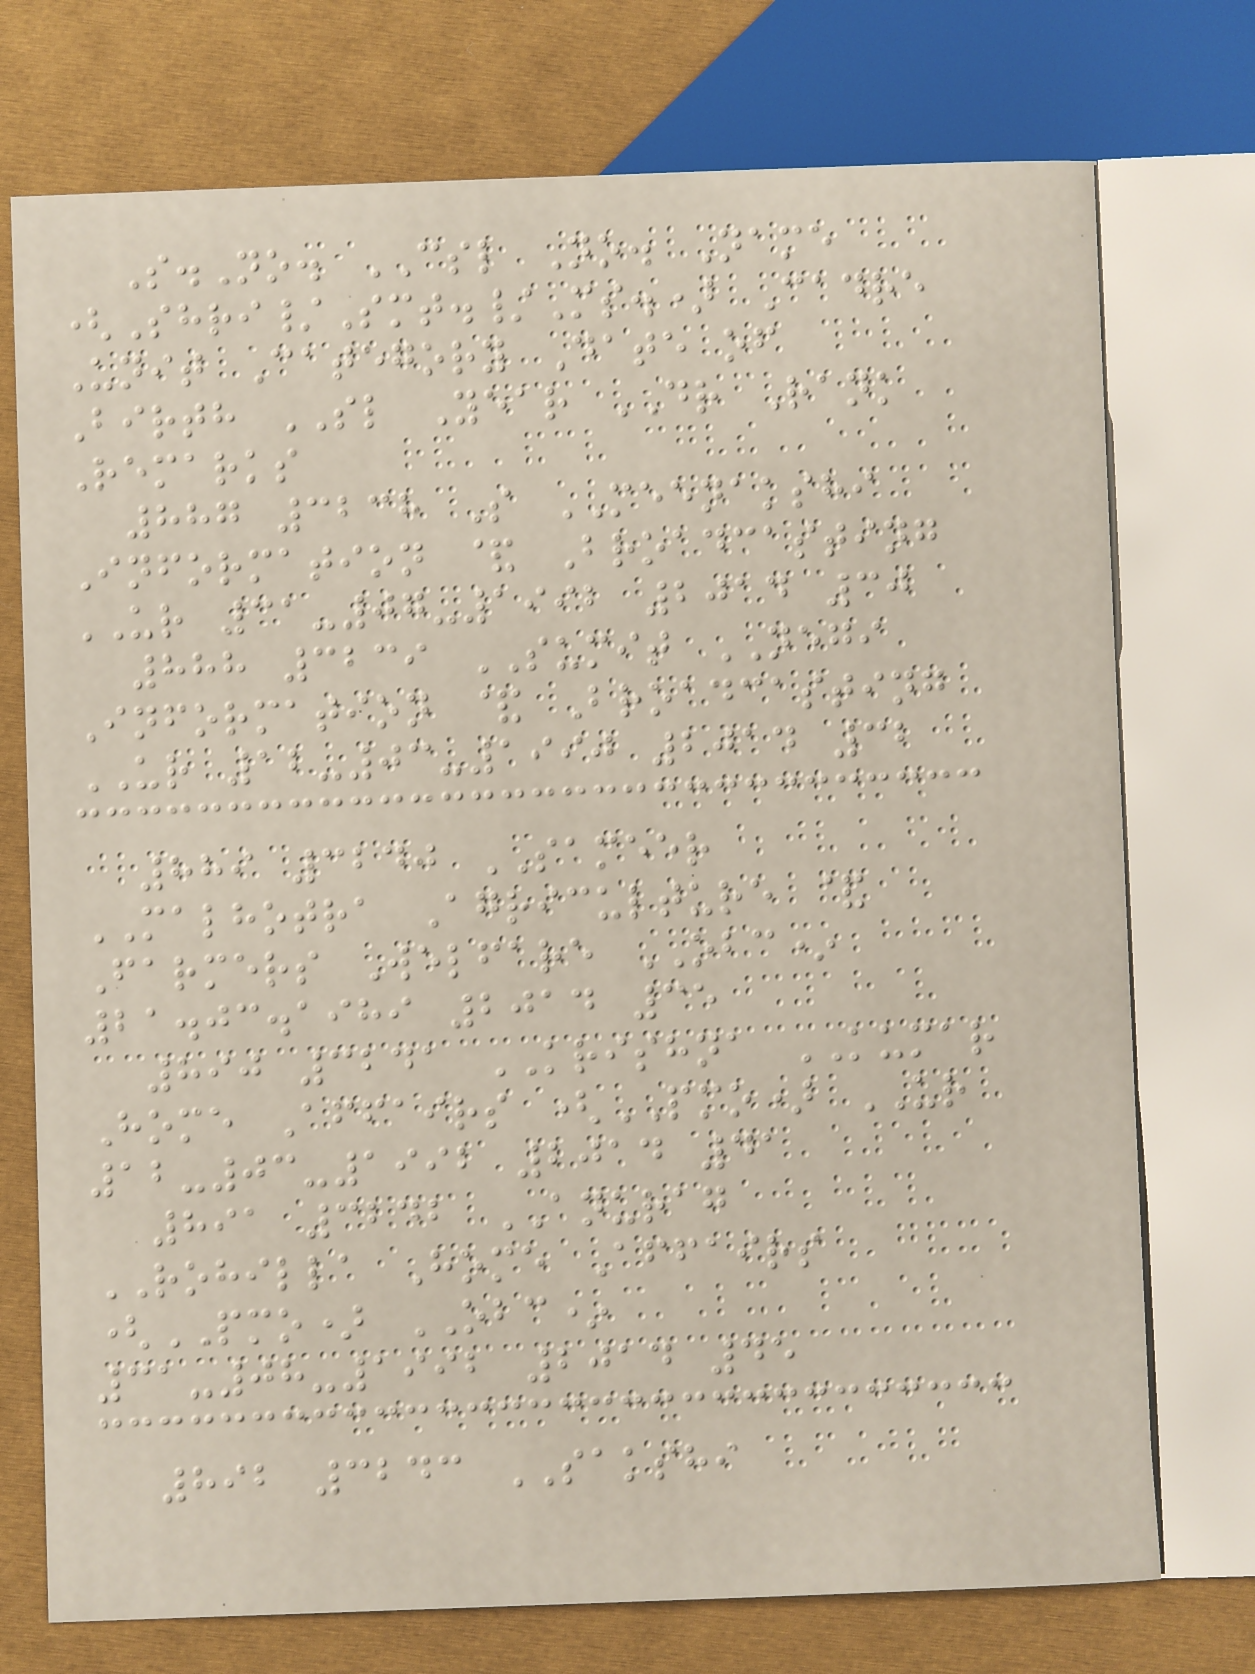S.No. CSL No. Name
(Shri/Smt./Ms.) Cadre
Unit Category Date of
Birth SL Year DR Rank
Remarks
887 3238 S MEENAKSHI
Information & Broadcasting
UR 31-07-1992 2014 30
888 3239 SUMIT NEGI
Information & Broadcasting
UR 12-03-1990 2014 32
889 3240 SAMEER
MALHOTRA Agriculture &
Farmers Welfare OBC*
21.03.1989 2014 35
890 3241 KRISHNA KUMAR
Home Affairs (PMO) UR
12-03-1992 2014 41
891 3242 ANURAG
ROHILLA Home Affairs
(PMO) OBC*
31-08-1992 2014 45
892 3243 SAKSHI
